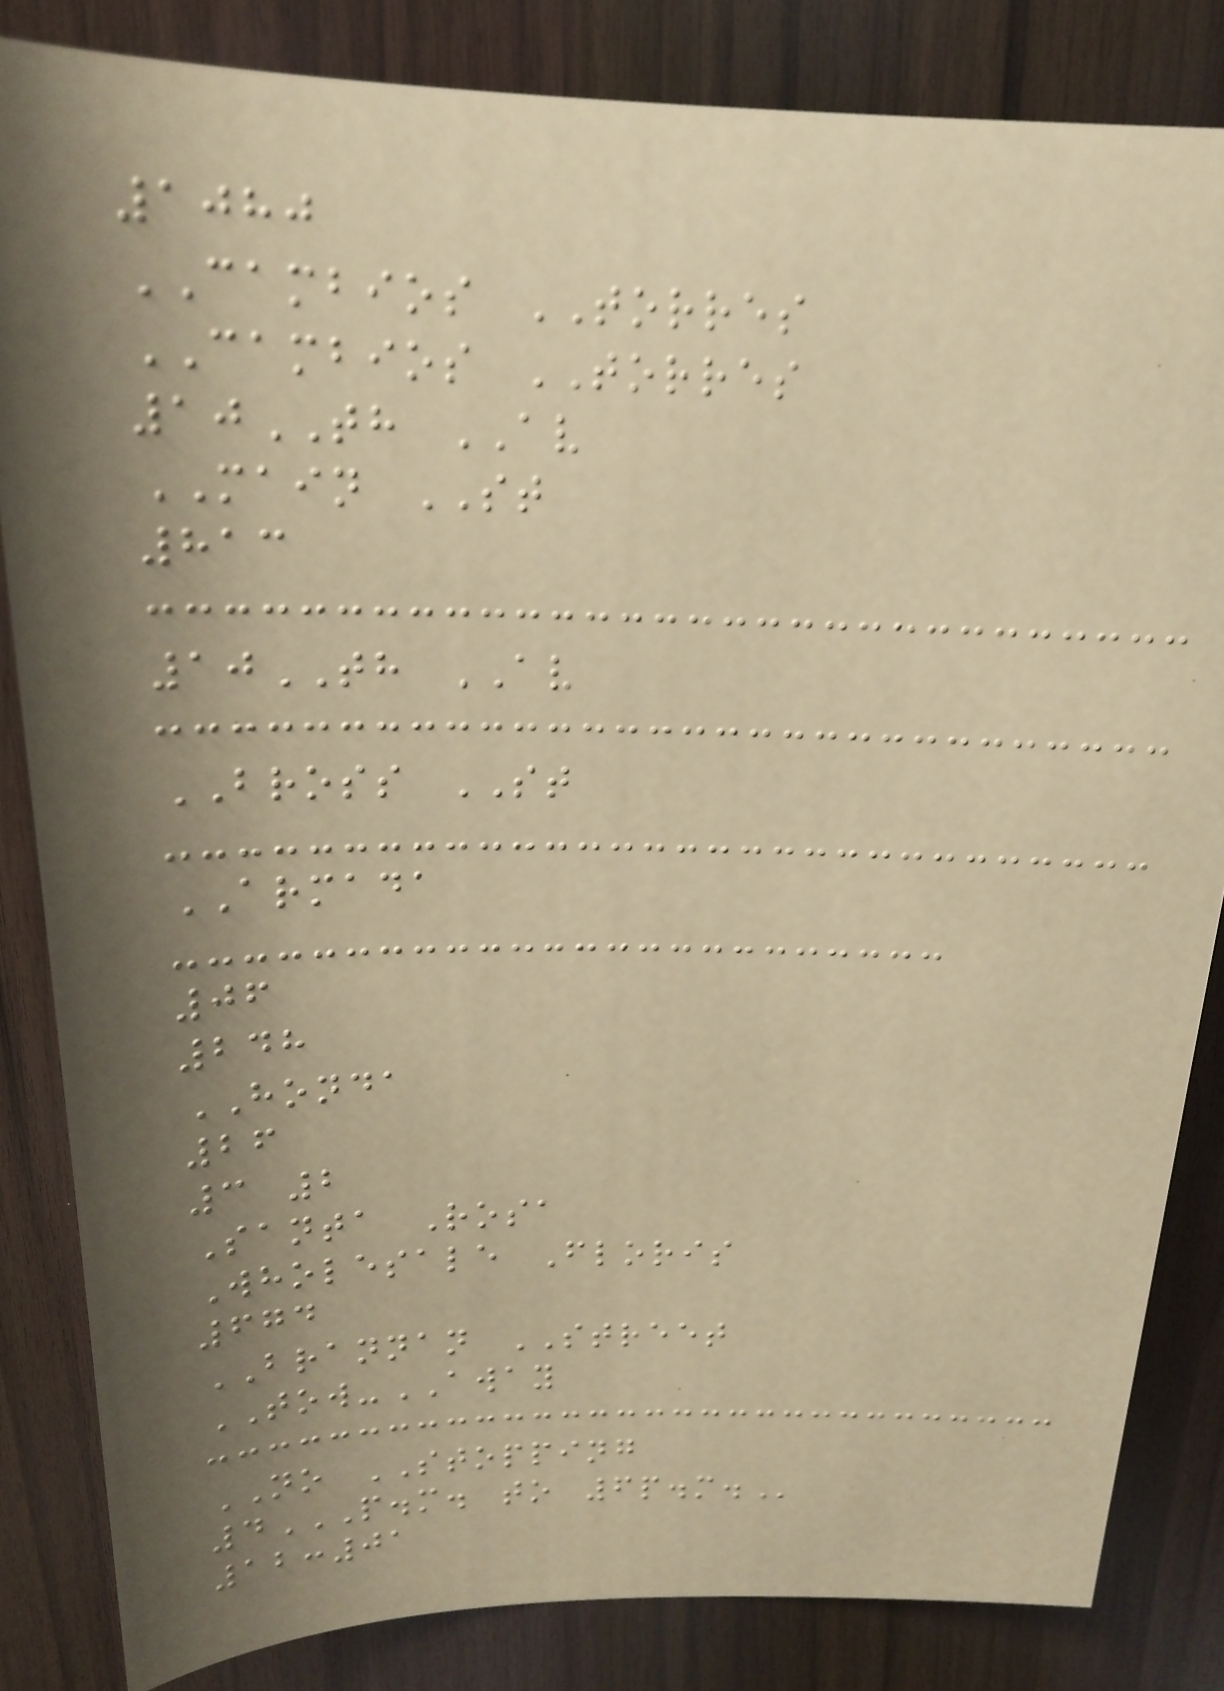1080
CAMBIOS TORRES
CAMBIOS TORRES
10TH AV
MAIN ST
813
10TH AV
BROSS ST
ARMADA
06
248
HONDA
26
3 2
Santa Rosa
Wholesale Floris
674
BRANNAN STREET
TOW-AWAY
NO STOPPING
4P.M. TO 6P.M.
12:01
